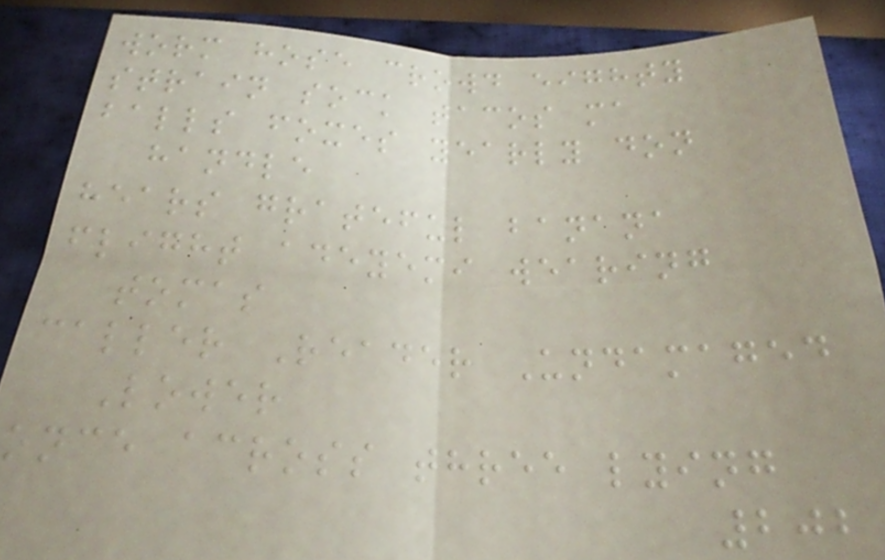worm hose crowd eighty
strain sock tacos ma
balls foxes yearly don
handle
hears grateful banana
flight adeyemi wearing
tomas
caller Reader Undamaged
Lower
once across three lying
202
